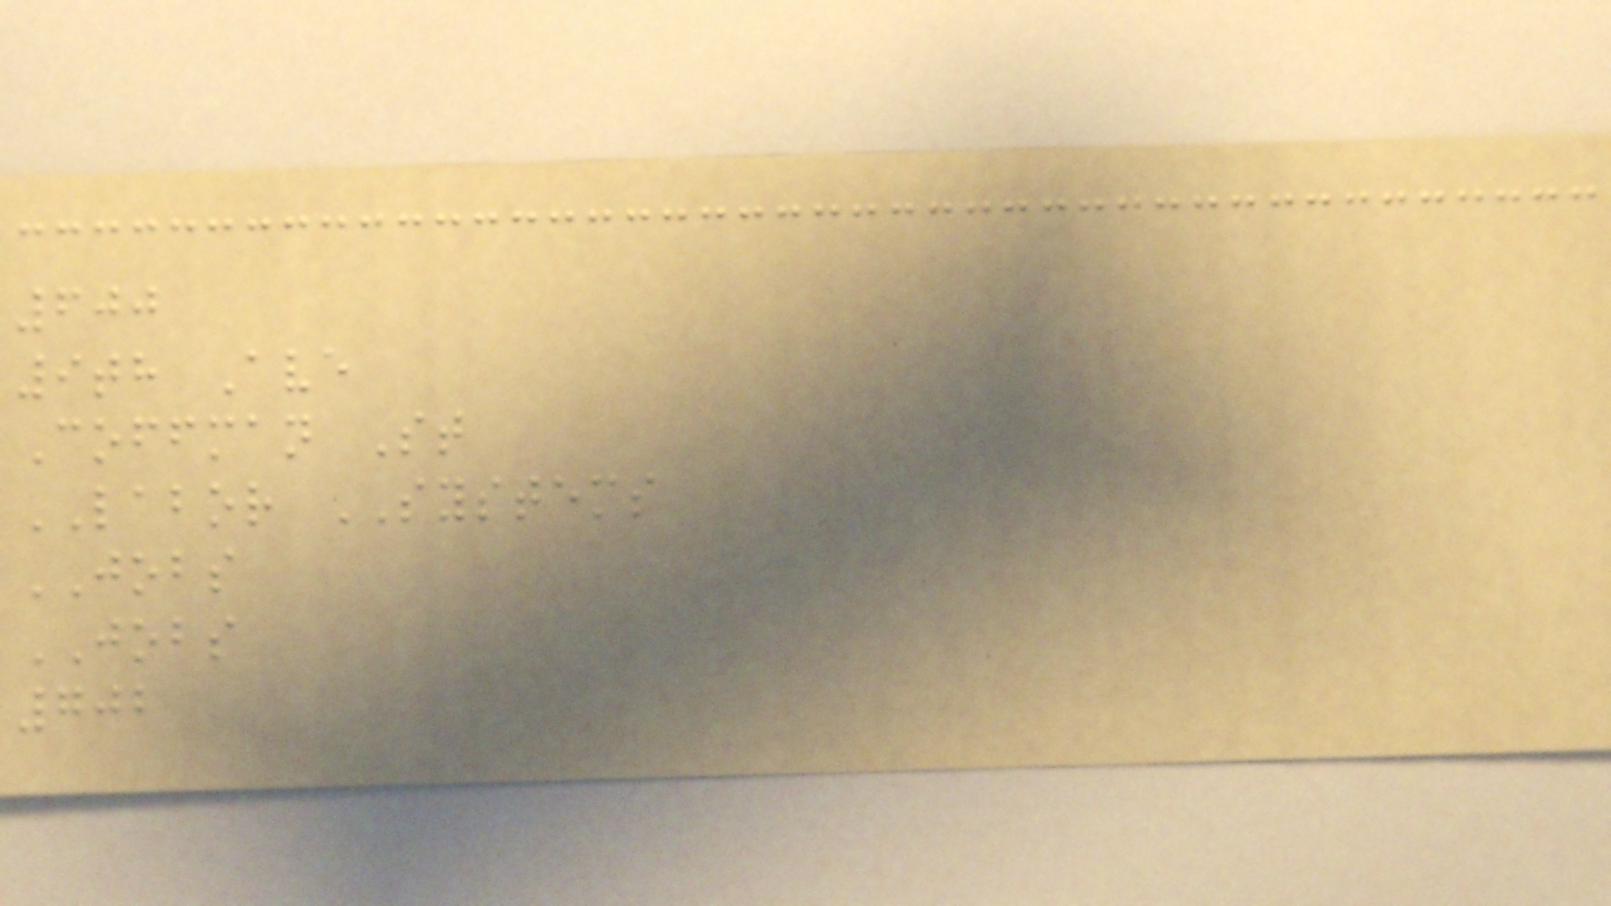600
9th Ave
Coffman St
LABOR SYSTEMS
JOBS
JOBS
702
